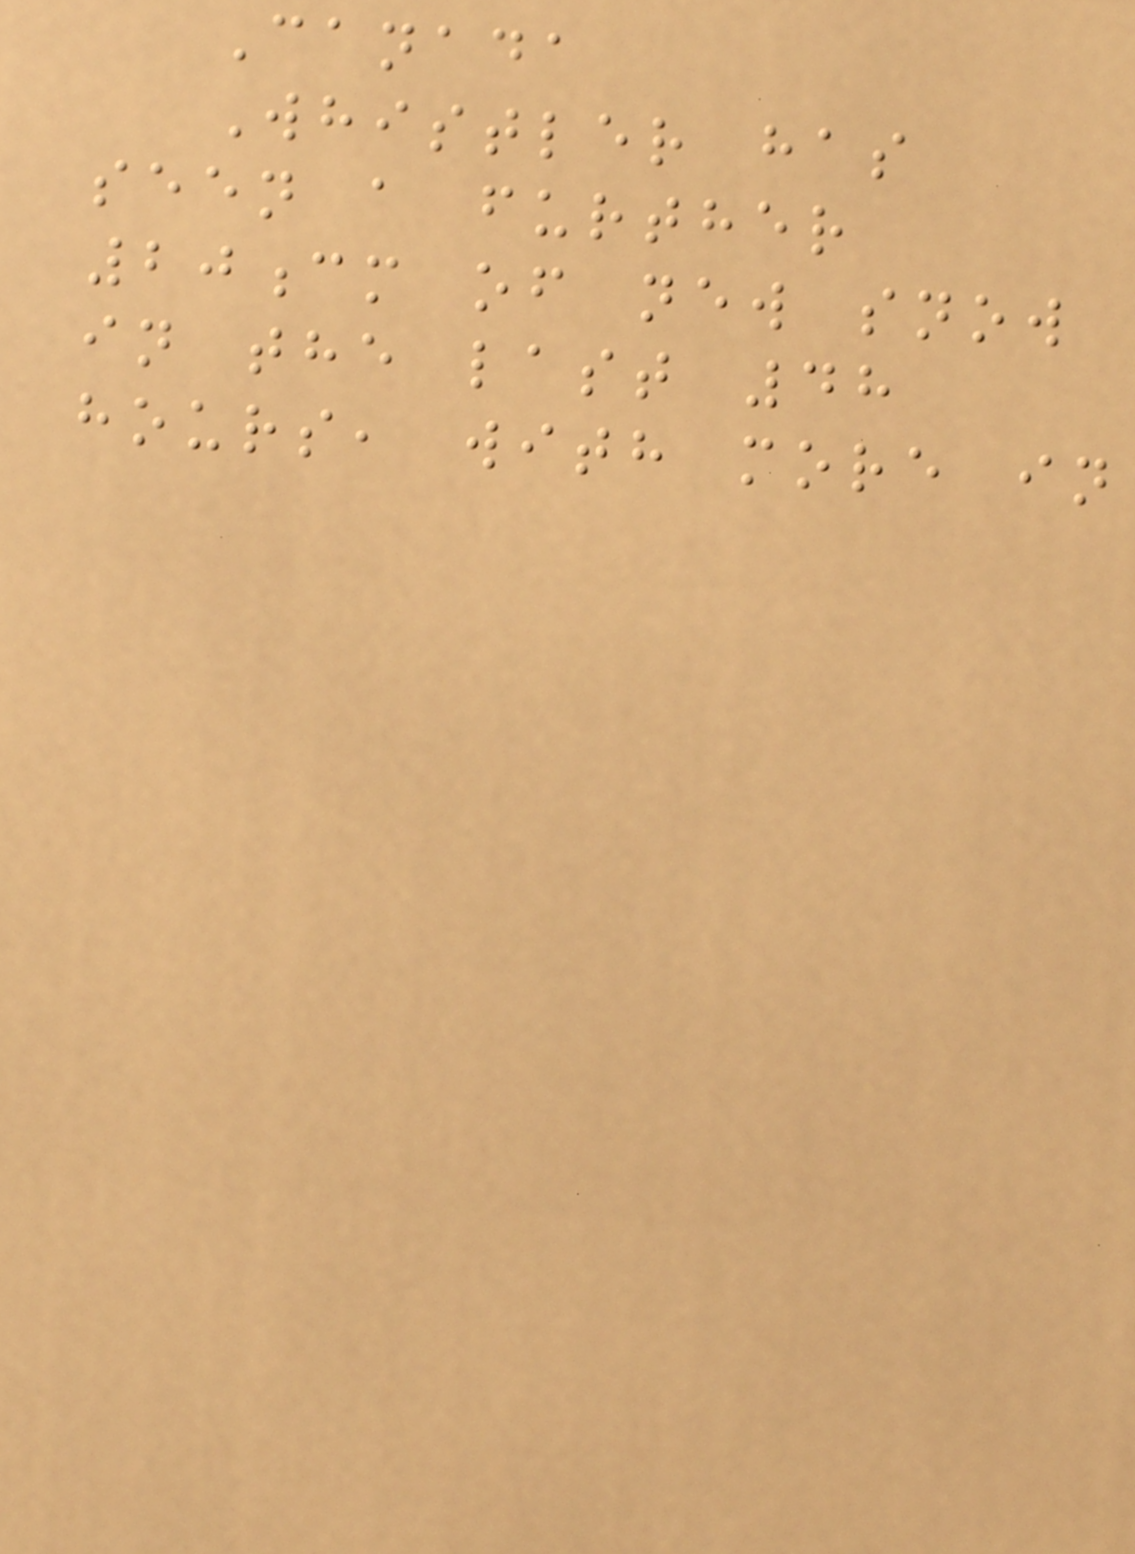Canada
Whistler has
seen a further
20cm of new snow
in the last 48
hours, with more in
